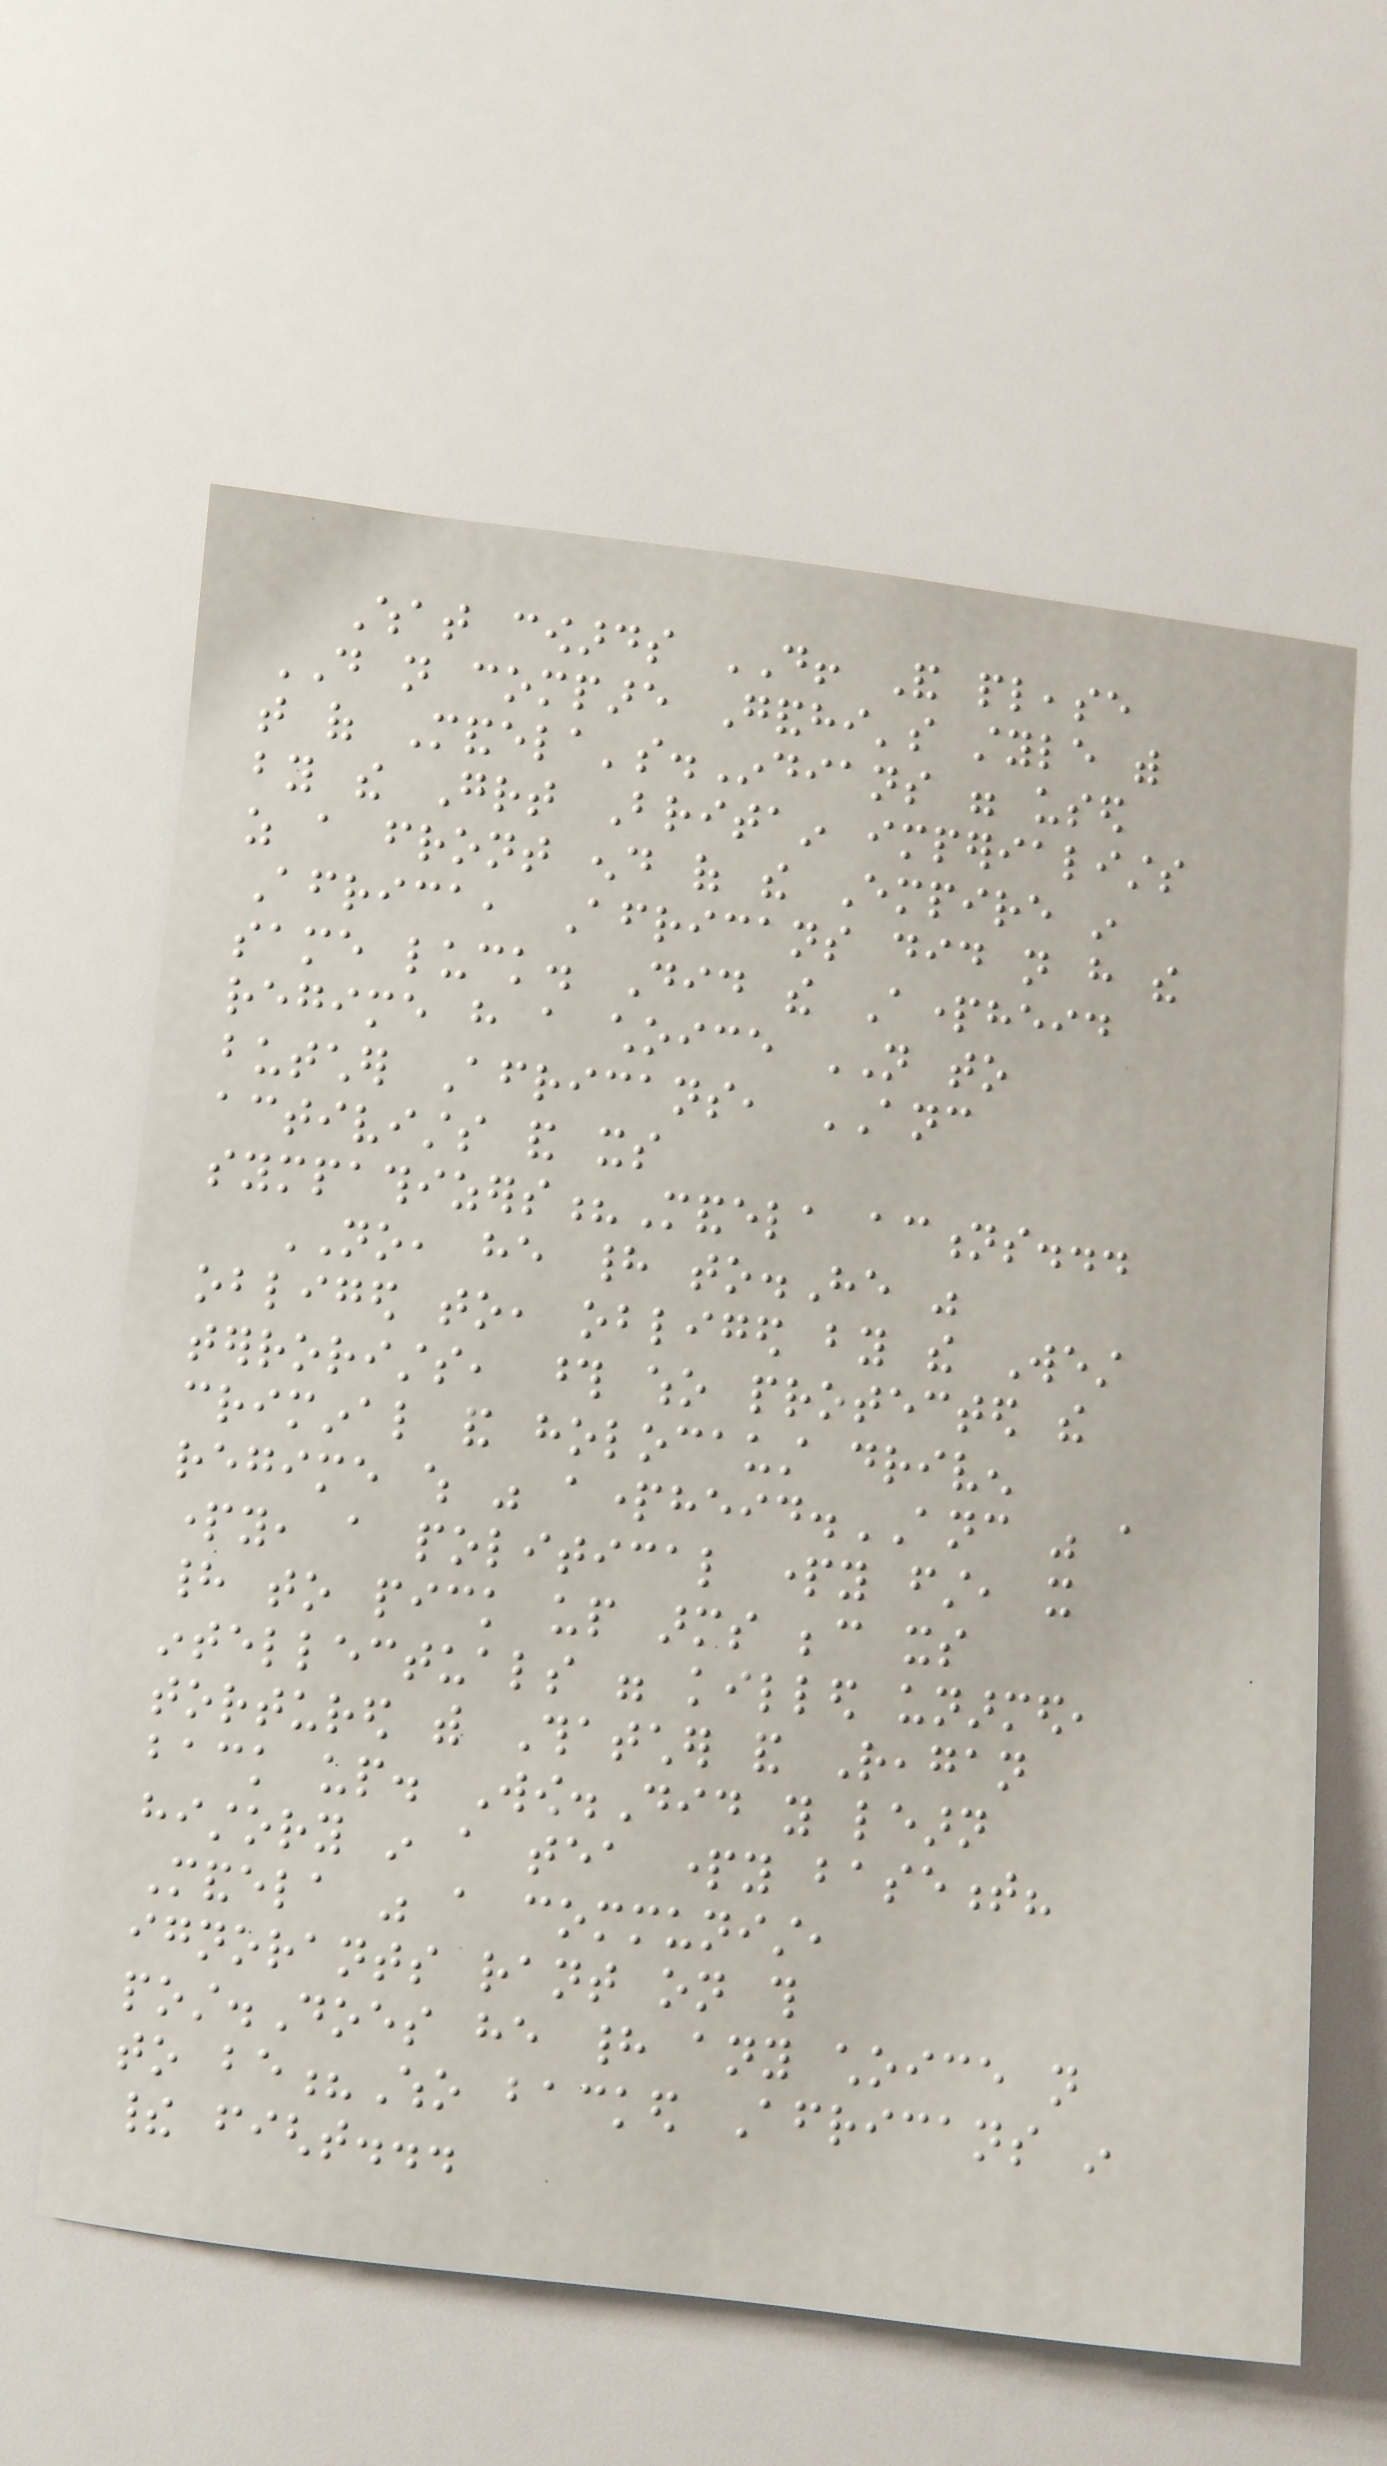What cowards DO! And please
DO not compare Gandhi's style with
that of Mandela's.Indians were used
by the Great Britain imperialists
as a front end of the Empire in
Africa, Africans did not have the
same luck. Did the Apartheid
regime have a choice NOT to
butcher Africans, ANC
activists and its
sympathizers?Mandela actions...
NO, he had to.He was
obliged to, obliged by the West
terrorists, those who protected the
criminal and holocaust driven
regime which was apartheid.ANC was a
party, a political party first, it
had to pick up arms because its
intellectuals were killed unarmed,
tortured with Thatcher and Reagan
back up. Wow.Did you learn
history in a tea party basement?
Mandela was a communist,
ignorants rant on this
post.Does he had any choice not
to be?Who backed Africans in
their fight...
